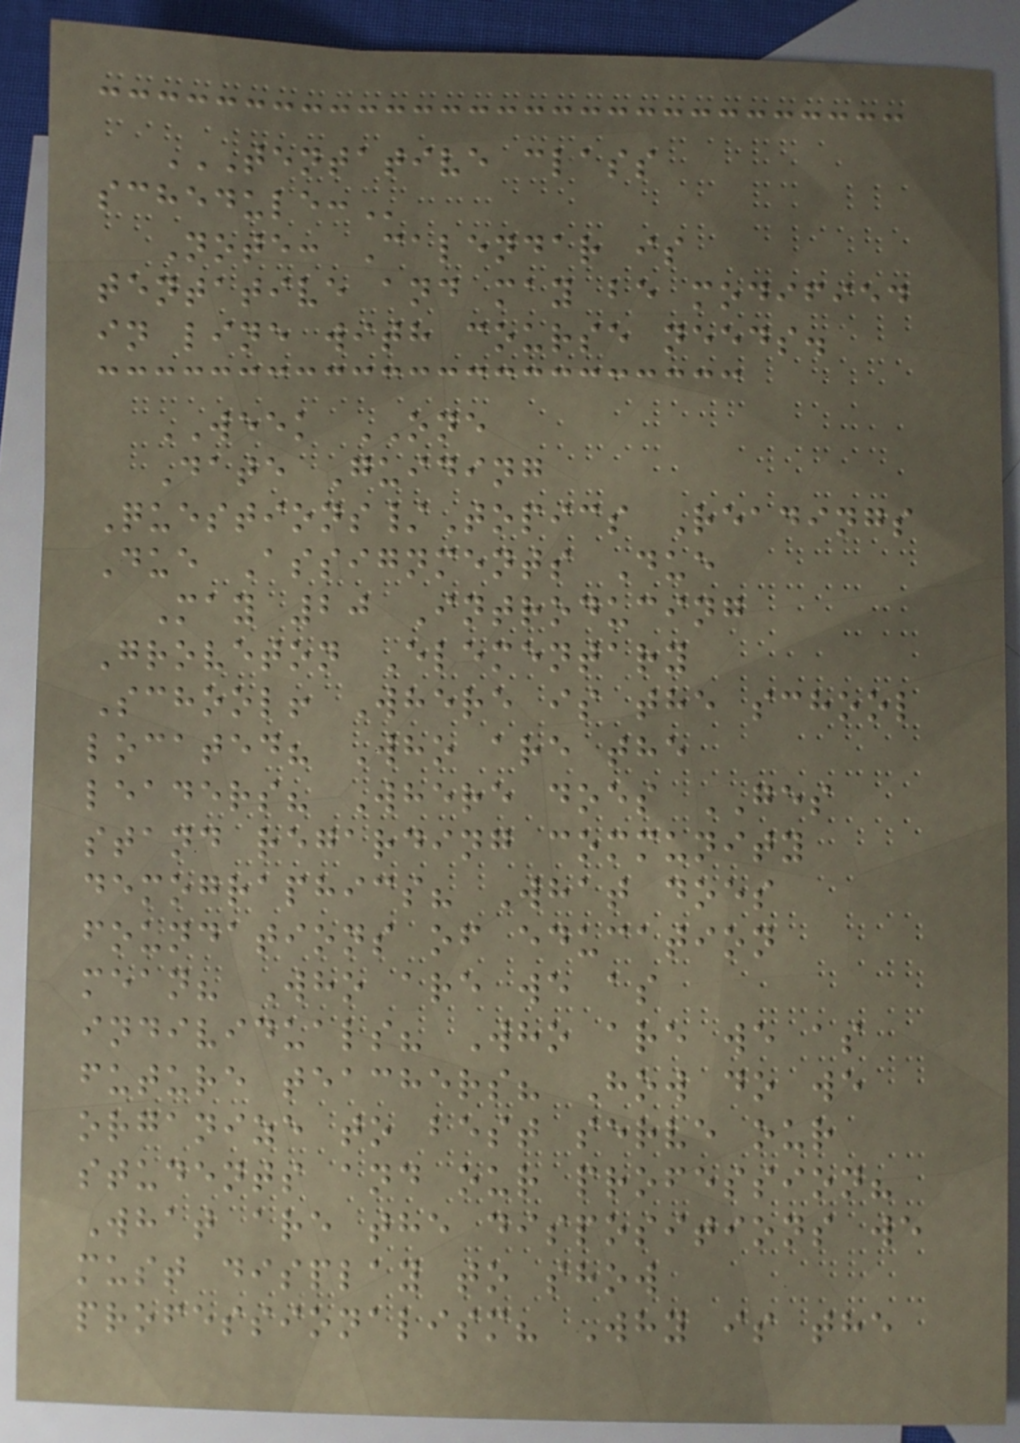TENTATIVE CLASS
SCHEDULE:
Note: Calendar is
tentative and may be modified
in line with course needs.
WEEK ONE
Date Guiding
Questions/Topics Readings
Due Assignments Due
May 20 Introducing
Groveton Elementary
School! Where is the school
located? Who are the
leaders? Where does GES
stand regarding community
demographics? What does
foundations of education
mean? Who are we as
individuals? Who are we as
future teachers? How do we
organize to best serve our
students and our profession?
What are the dispositions we
must display to show
professionalism? Why is the
